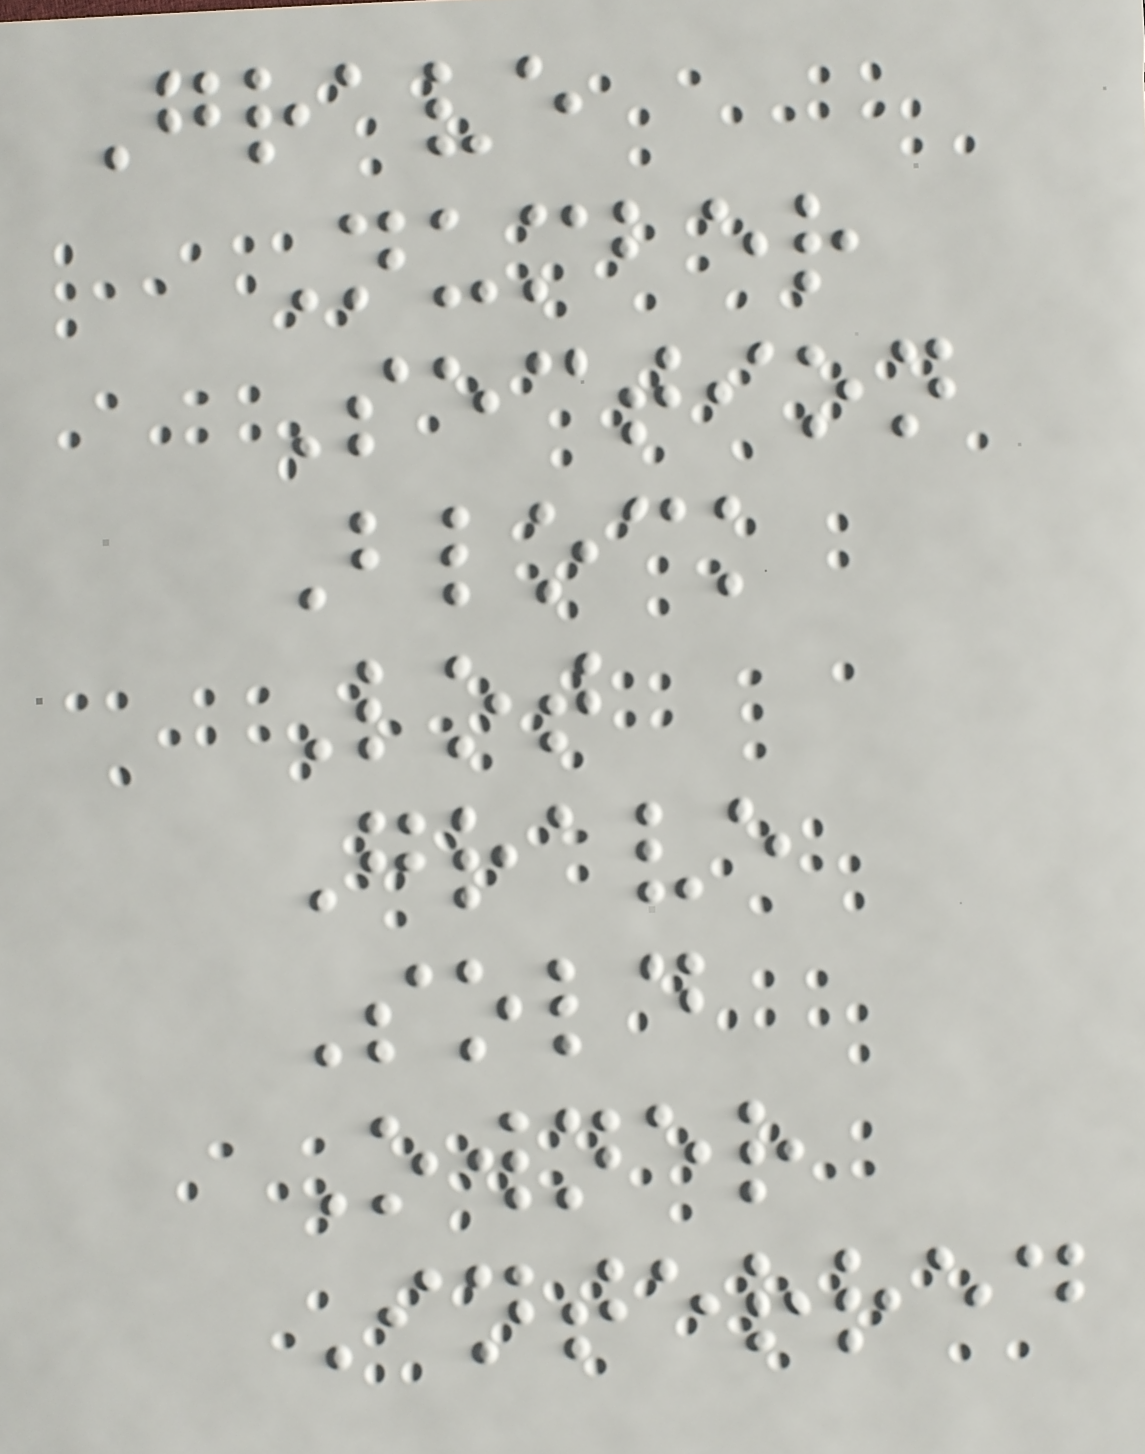Grave
Number
Section
Block
Lot
Grave
Sold
Owner
Interred
